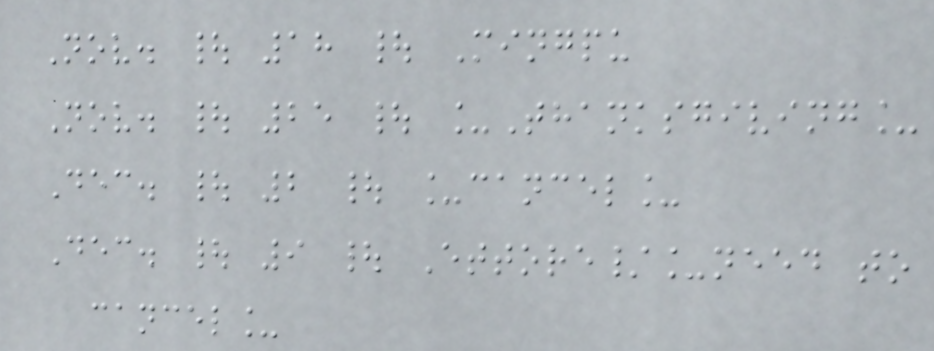Nov. | 18 | Mingpu
Nov. | 25 | _Thanksgiving_
Dec. | 2 | _cancel_
Dec. | 9 | Ettore/_need to
cancel_
